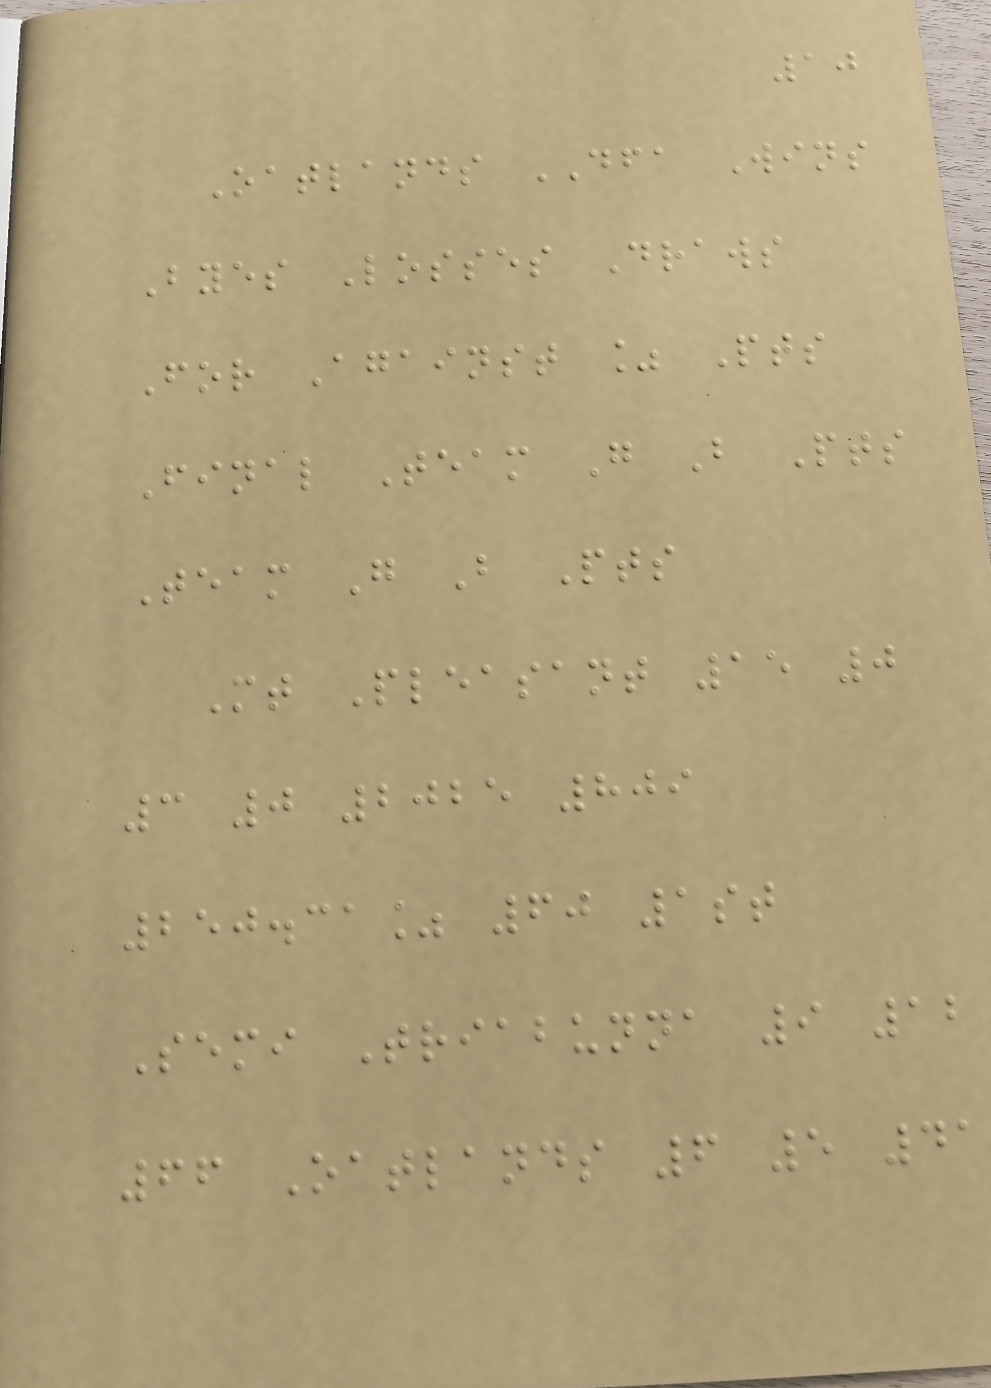10
Oatlands DFA Wins
Byes Losses Draws
For Against % Pts
Final Team G B Pts
Team G B Pts
Mt Pleasant 15 0
3 0 2025 809
250.31% 60 1st
Semi Triabunna 9 12
66 Oatlands 6 5 41
